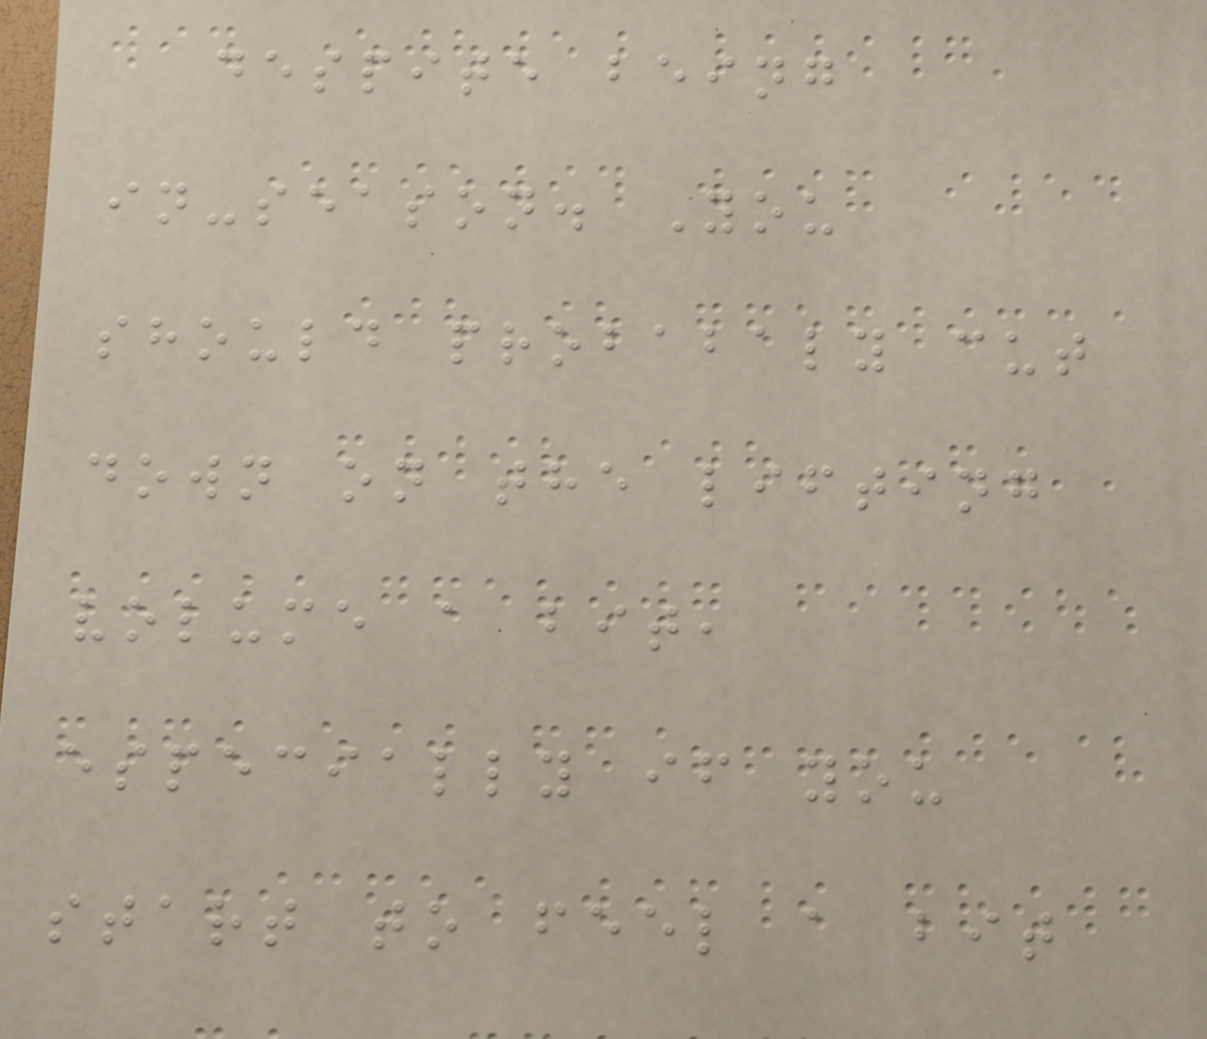despite being
in-season. You
should probabaly cut
down on the lifting
volume a bit,
especially if you
start to feel a bit
